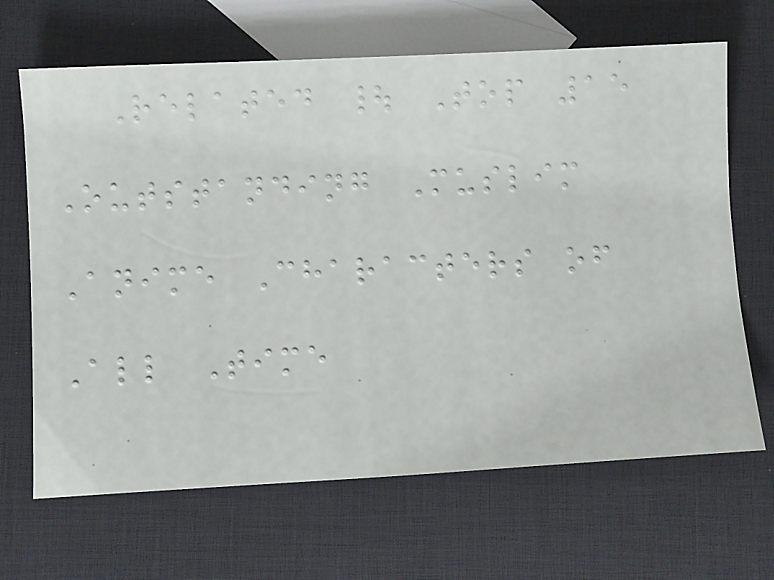Related | Top 15
Outstanding Muslim
Anime Characters of
All Time
